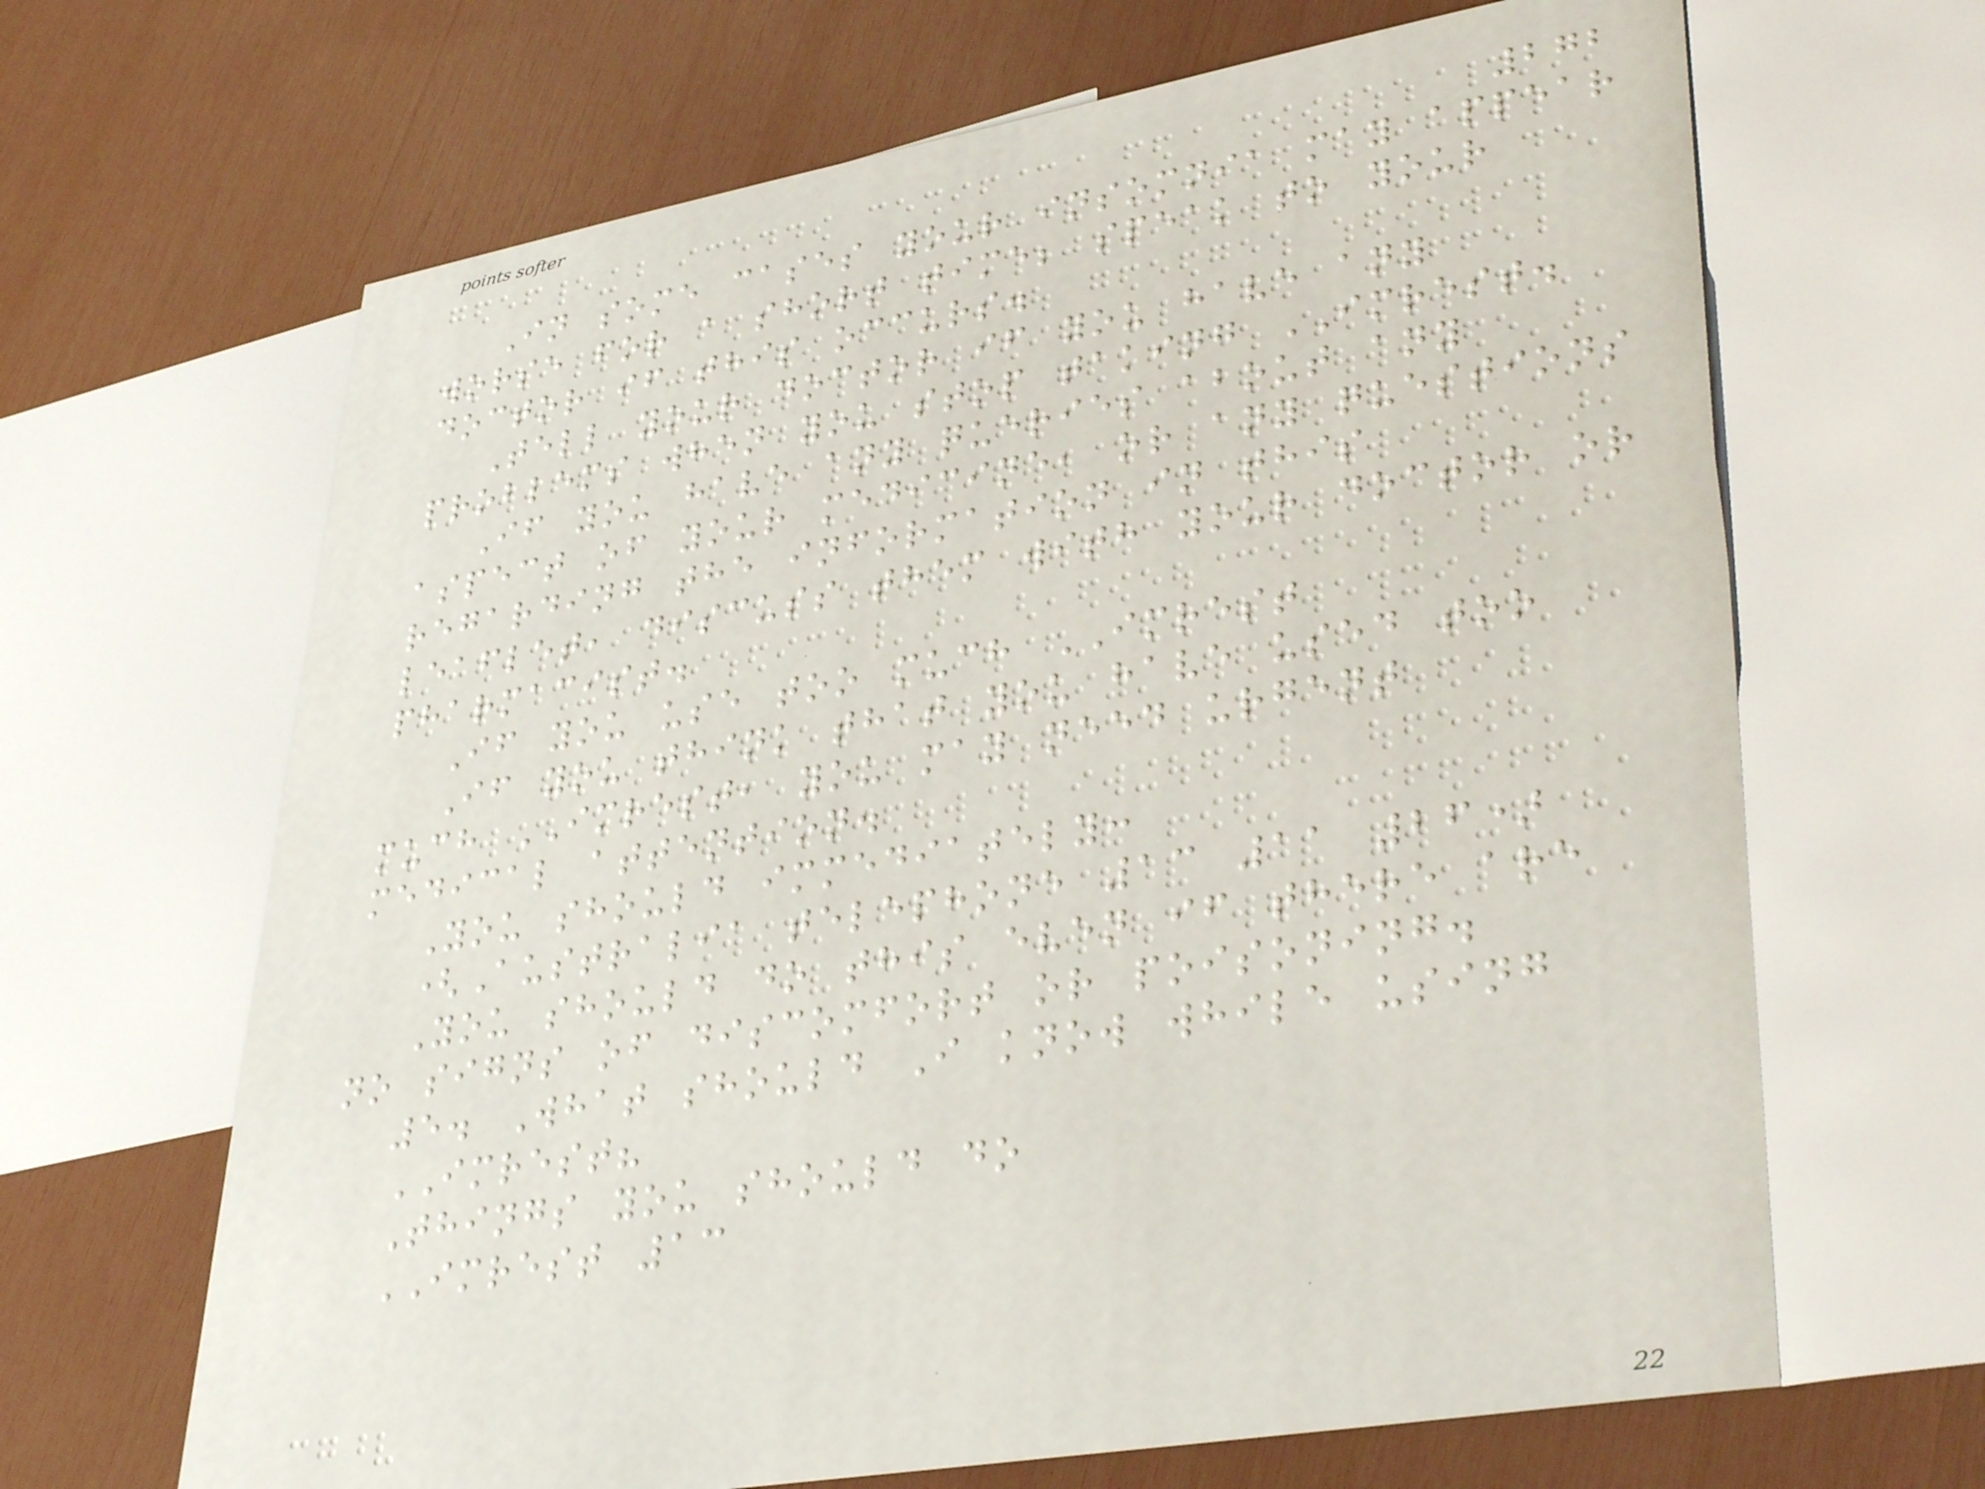272
In some cases your insomnia may appear
worse for a short time; speak to your
doctor if this occurs.
Tell your doctor if you have any
problems when you stop taking IMREST.
If you have any queries about any
aspect of your medicine, or any questions
regarding the information in this
leaflet, discuss them with your doctor or
pharmacist.
If you use too much IMREST
If you think that you have used too
much IMREST, you may need urgent
medical attention.
You should immediately:
(Australia telephone 13 11 26)
You should do this even if there are
no signs of discomfort or poisoning.
5. What should I know while using
IMREST?
Things you should do
IMREST 13
